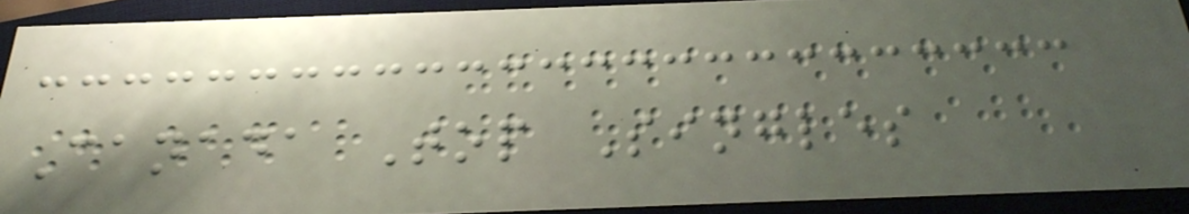Canada Top Singles
